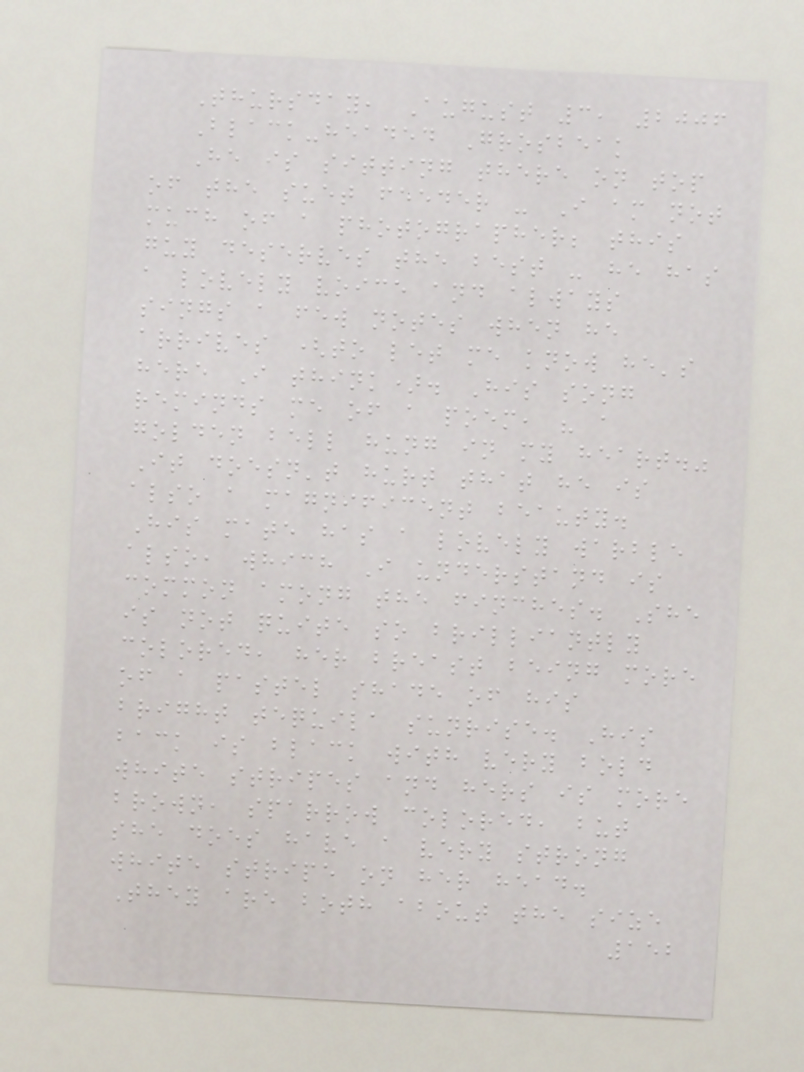Thursday, August 3, 2006
Black-headed Grosbeak
He is sitting there on top
of the suet feeder - I am not
much of a photographer; this
guy deserves the best - he has
a lovely voice and always
sings a few notes when he
arrives (to let me know he's
here I think). His song
reminds me of a poem, " a
golden bell hung in my heart."
It doesn't hurt that he is
also a magnificent beauty.
His mate has a lovely warble
also, which I understand is
common among the finches. She
is not quite so brilliantly
colored, her breast being more
of a pastel shade of his
bright tequila sunrise. His
back is black with very bold
white stripes and hers is more
brown, sparrow colored, but
she does have a very strong
white stripe on her head.
They are both about the size
152
